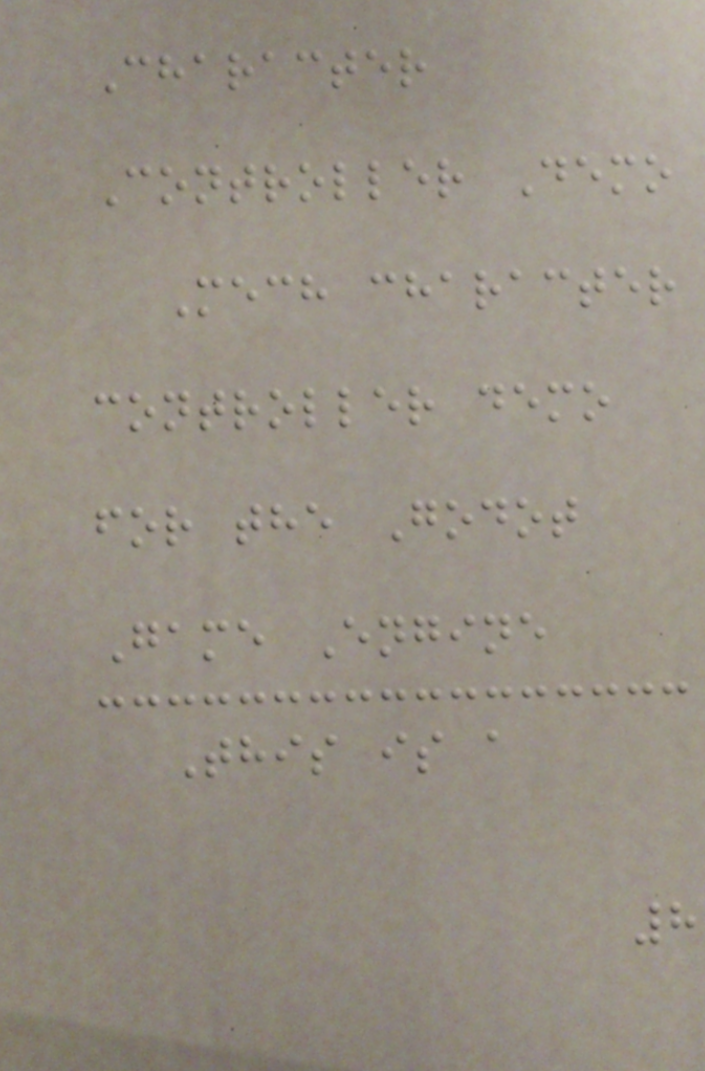Character
Controller Demo
Mech character
controller demo
for the Godot
Game Engine
This is a
8
